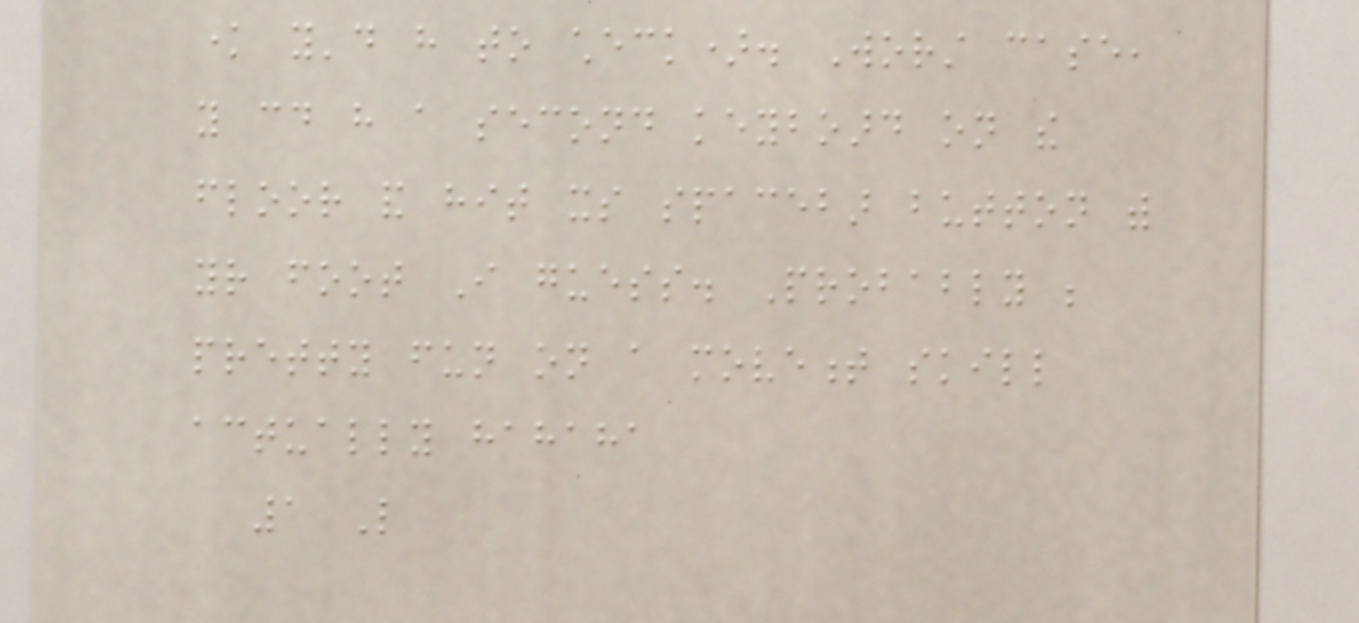know you'd have to check). Worst case,
you could have a second keyboard on the
floor and hit its spacebar button with
your foot I guess. Probably be
pretty fun on a movement skill
actually hahaha
1 Like
